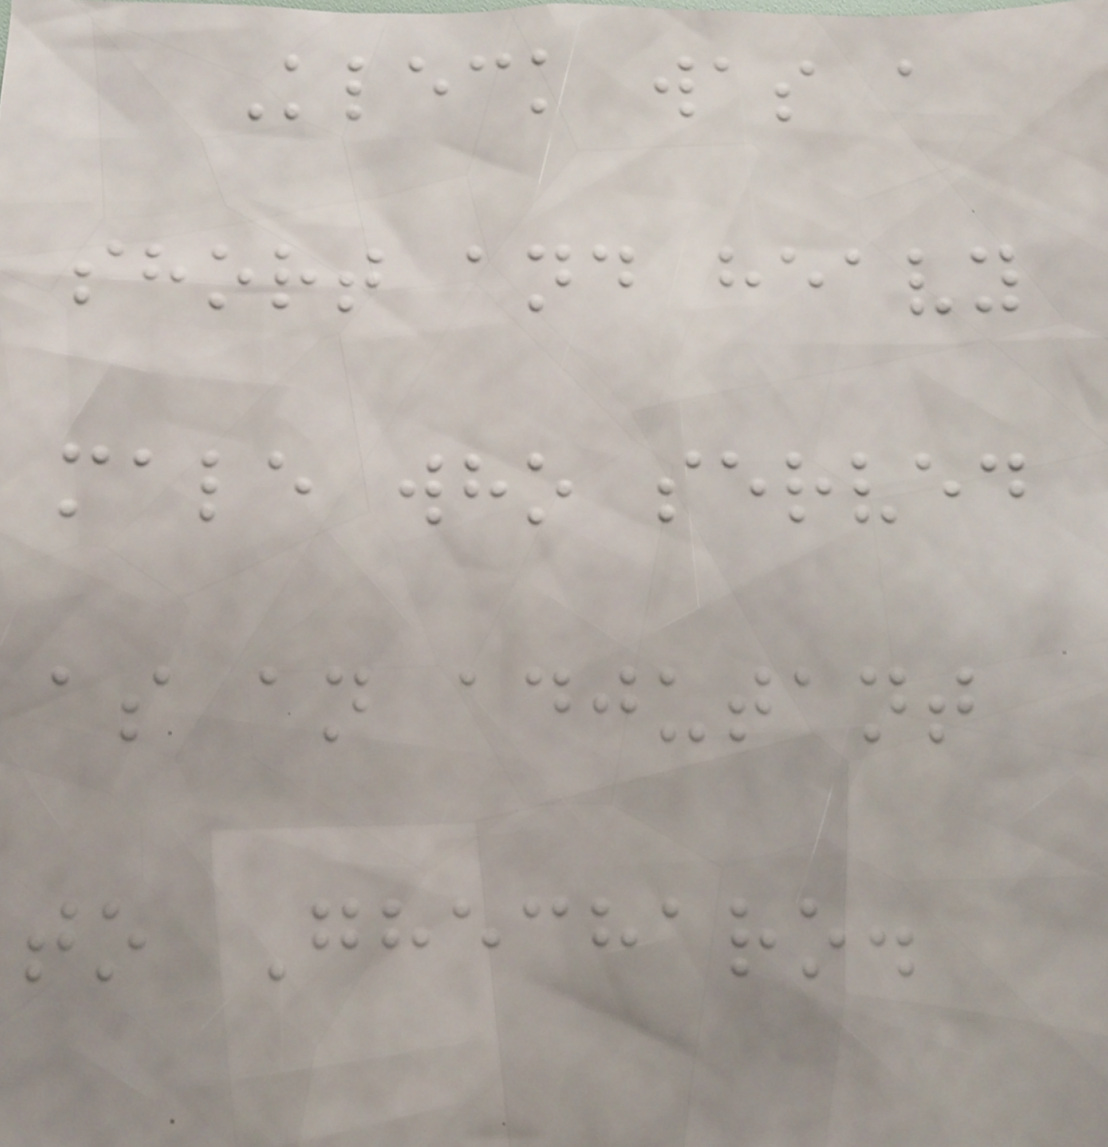Kleck was a
short and heavy
male who served
as an adjutant
to Ghecharo.
